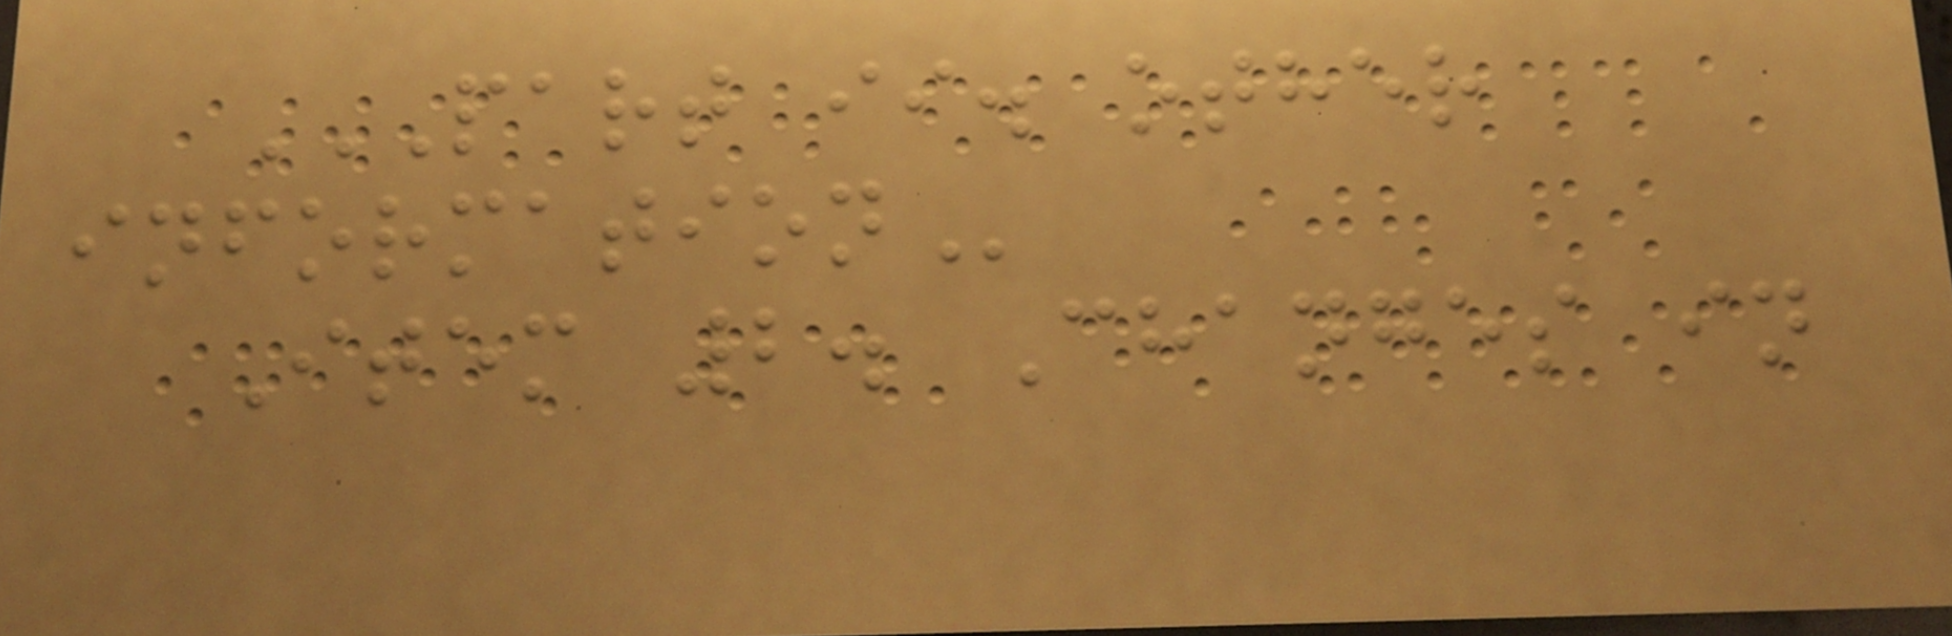PART II. OTHER
INFORMATION
Item 2. Changes in
